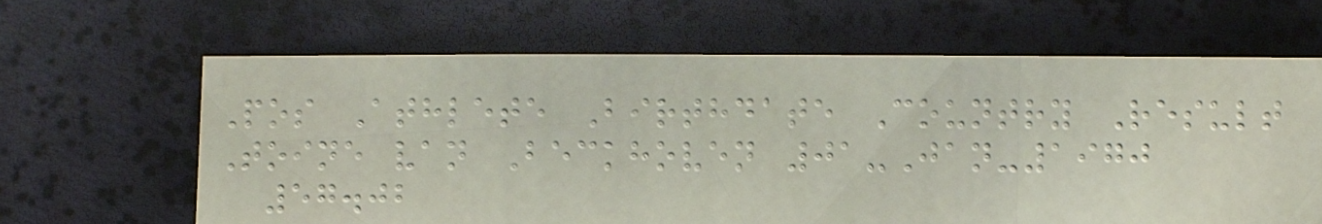Pos Athlete Birthdate Country Result
Toine van Beckhoven 01-Jan-1970
57.02
